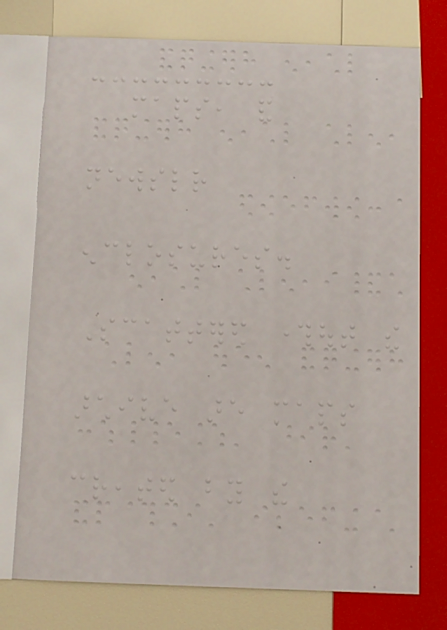maps, and
newsletter
enclosures.
Scattered throughout the
archive are maps
created by the
